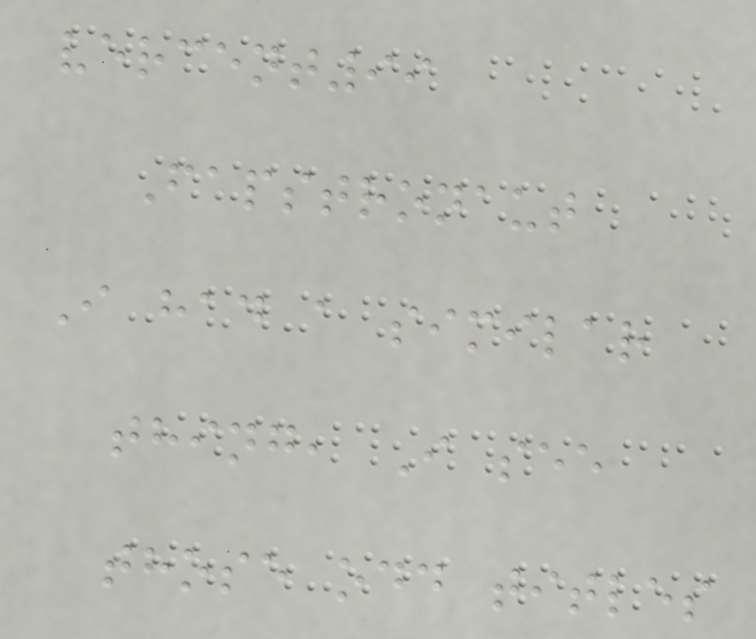vercent99
Fapstronaut
I had a similar
thing, I see
those odd titles
